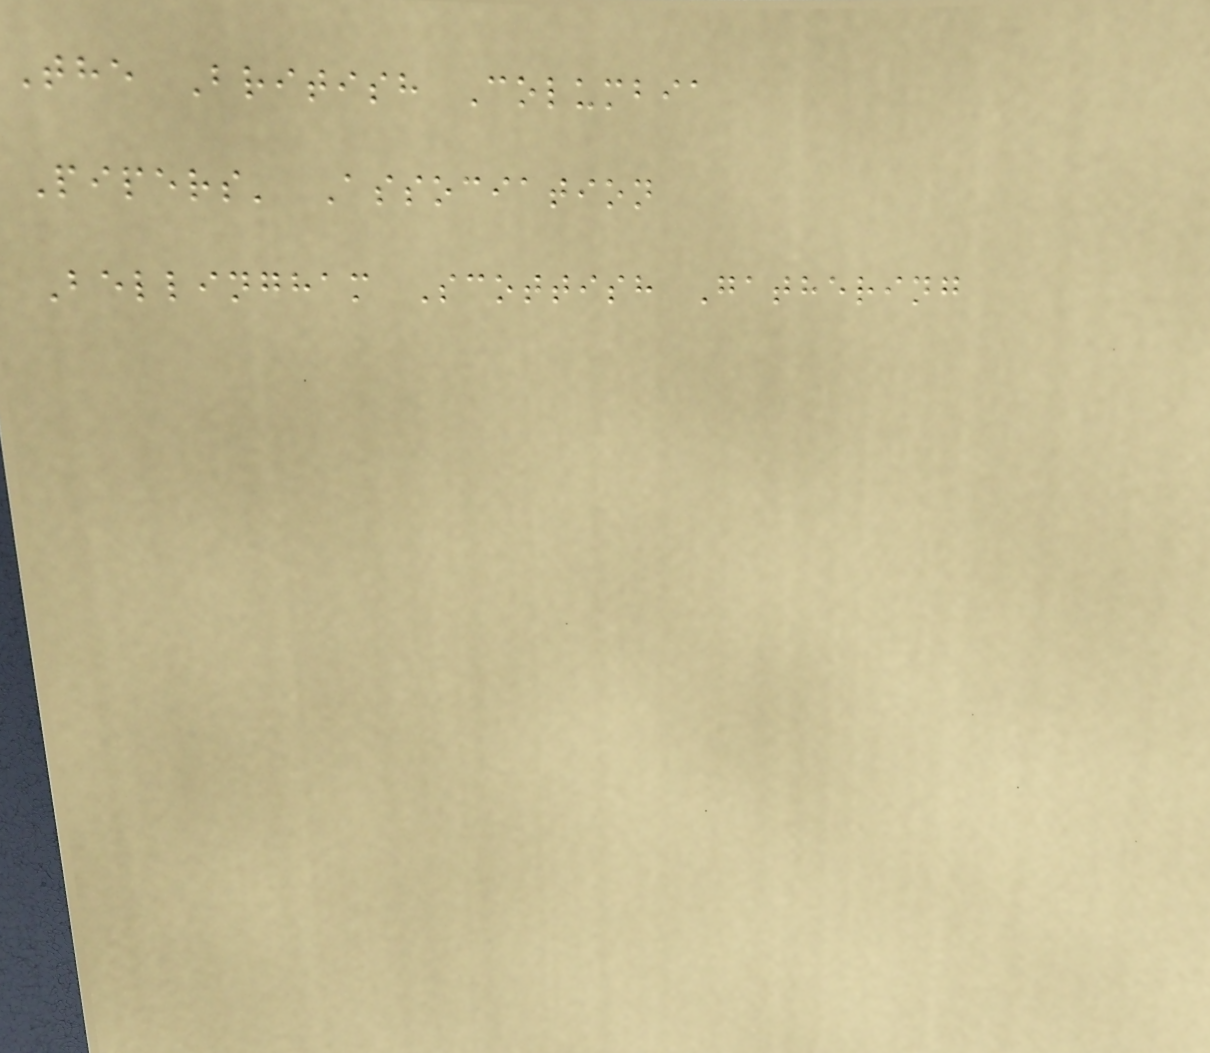The British Columbia
Pipers' Association
Bellingham Scottish Gathering
